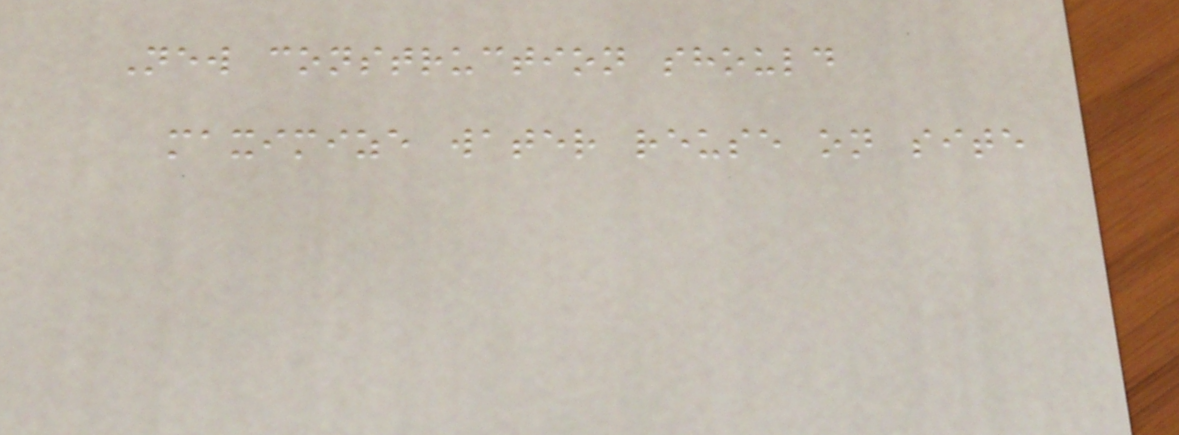New construction should
maximize water reuse on site
